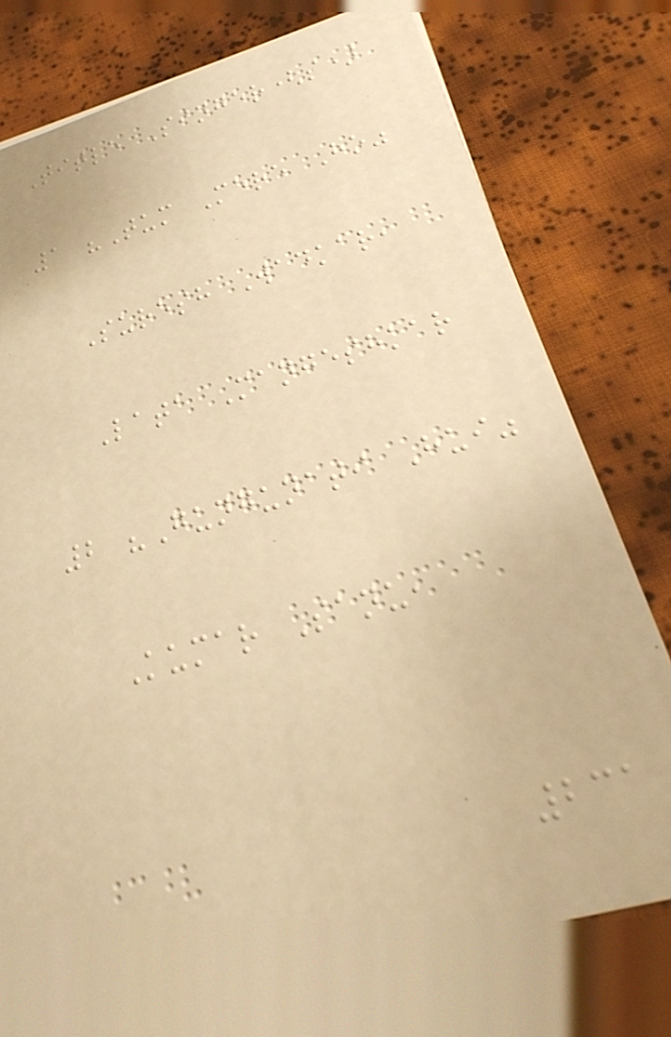Title Singer(s)
1 "Tum Mere Ho"
Suresh Wadkar,
Lata Mangeshkar
2 "Gungunati Hui"
Kumar Sanu,
231
